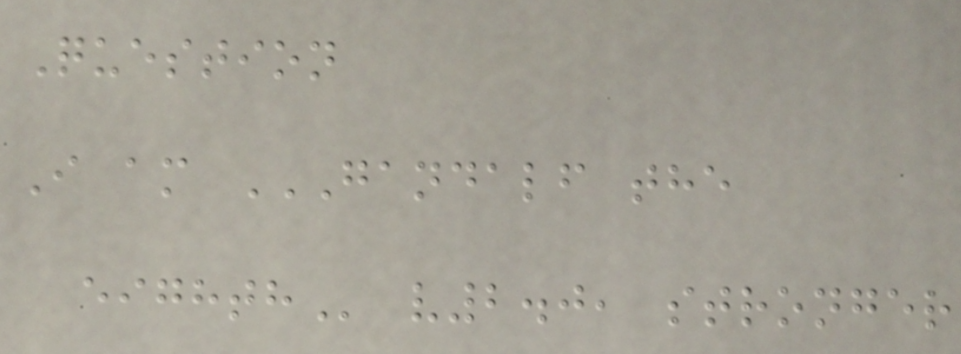Question
I am GANDALF THE
EIGHTH v2.0, stronger
